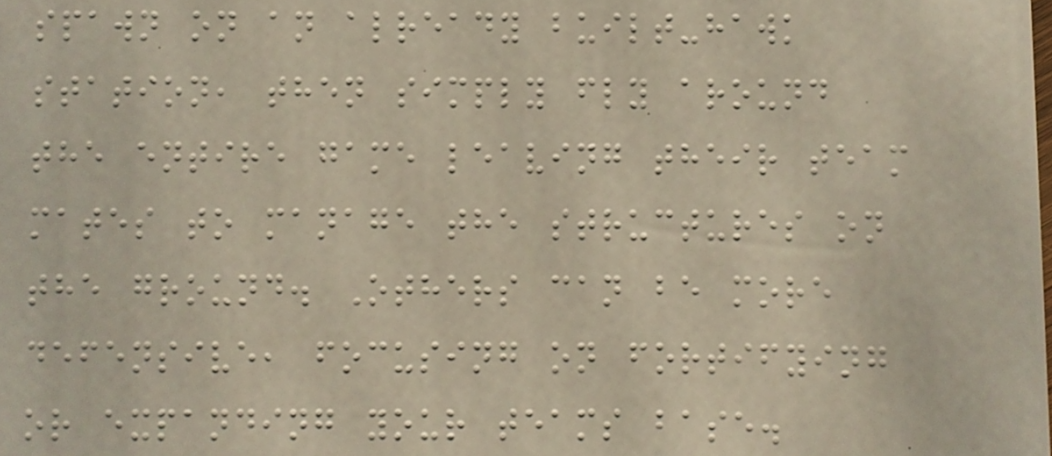spawn on an already built-hawk
station, then simply fly around
the entire game leaving their team
mates to manage the structures on
the ground. Others can be more
defensive, focusing on fortifying
or expanding your teams base.
